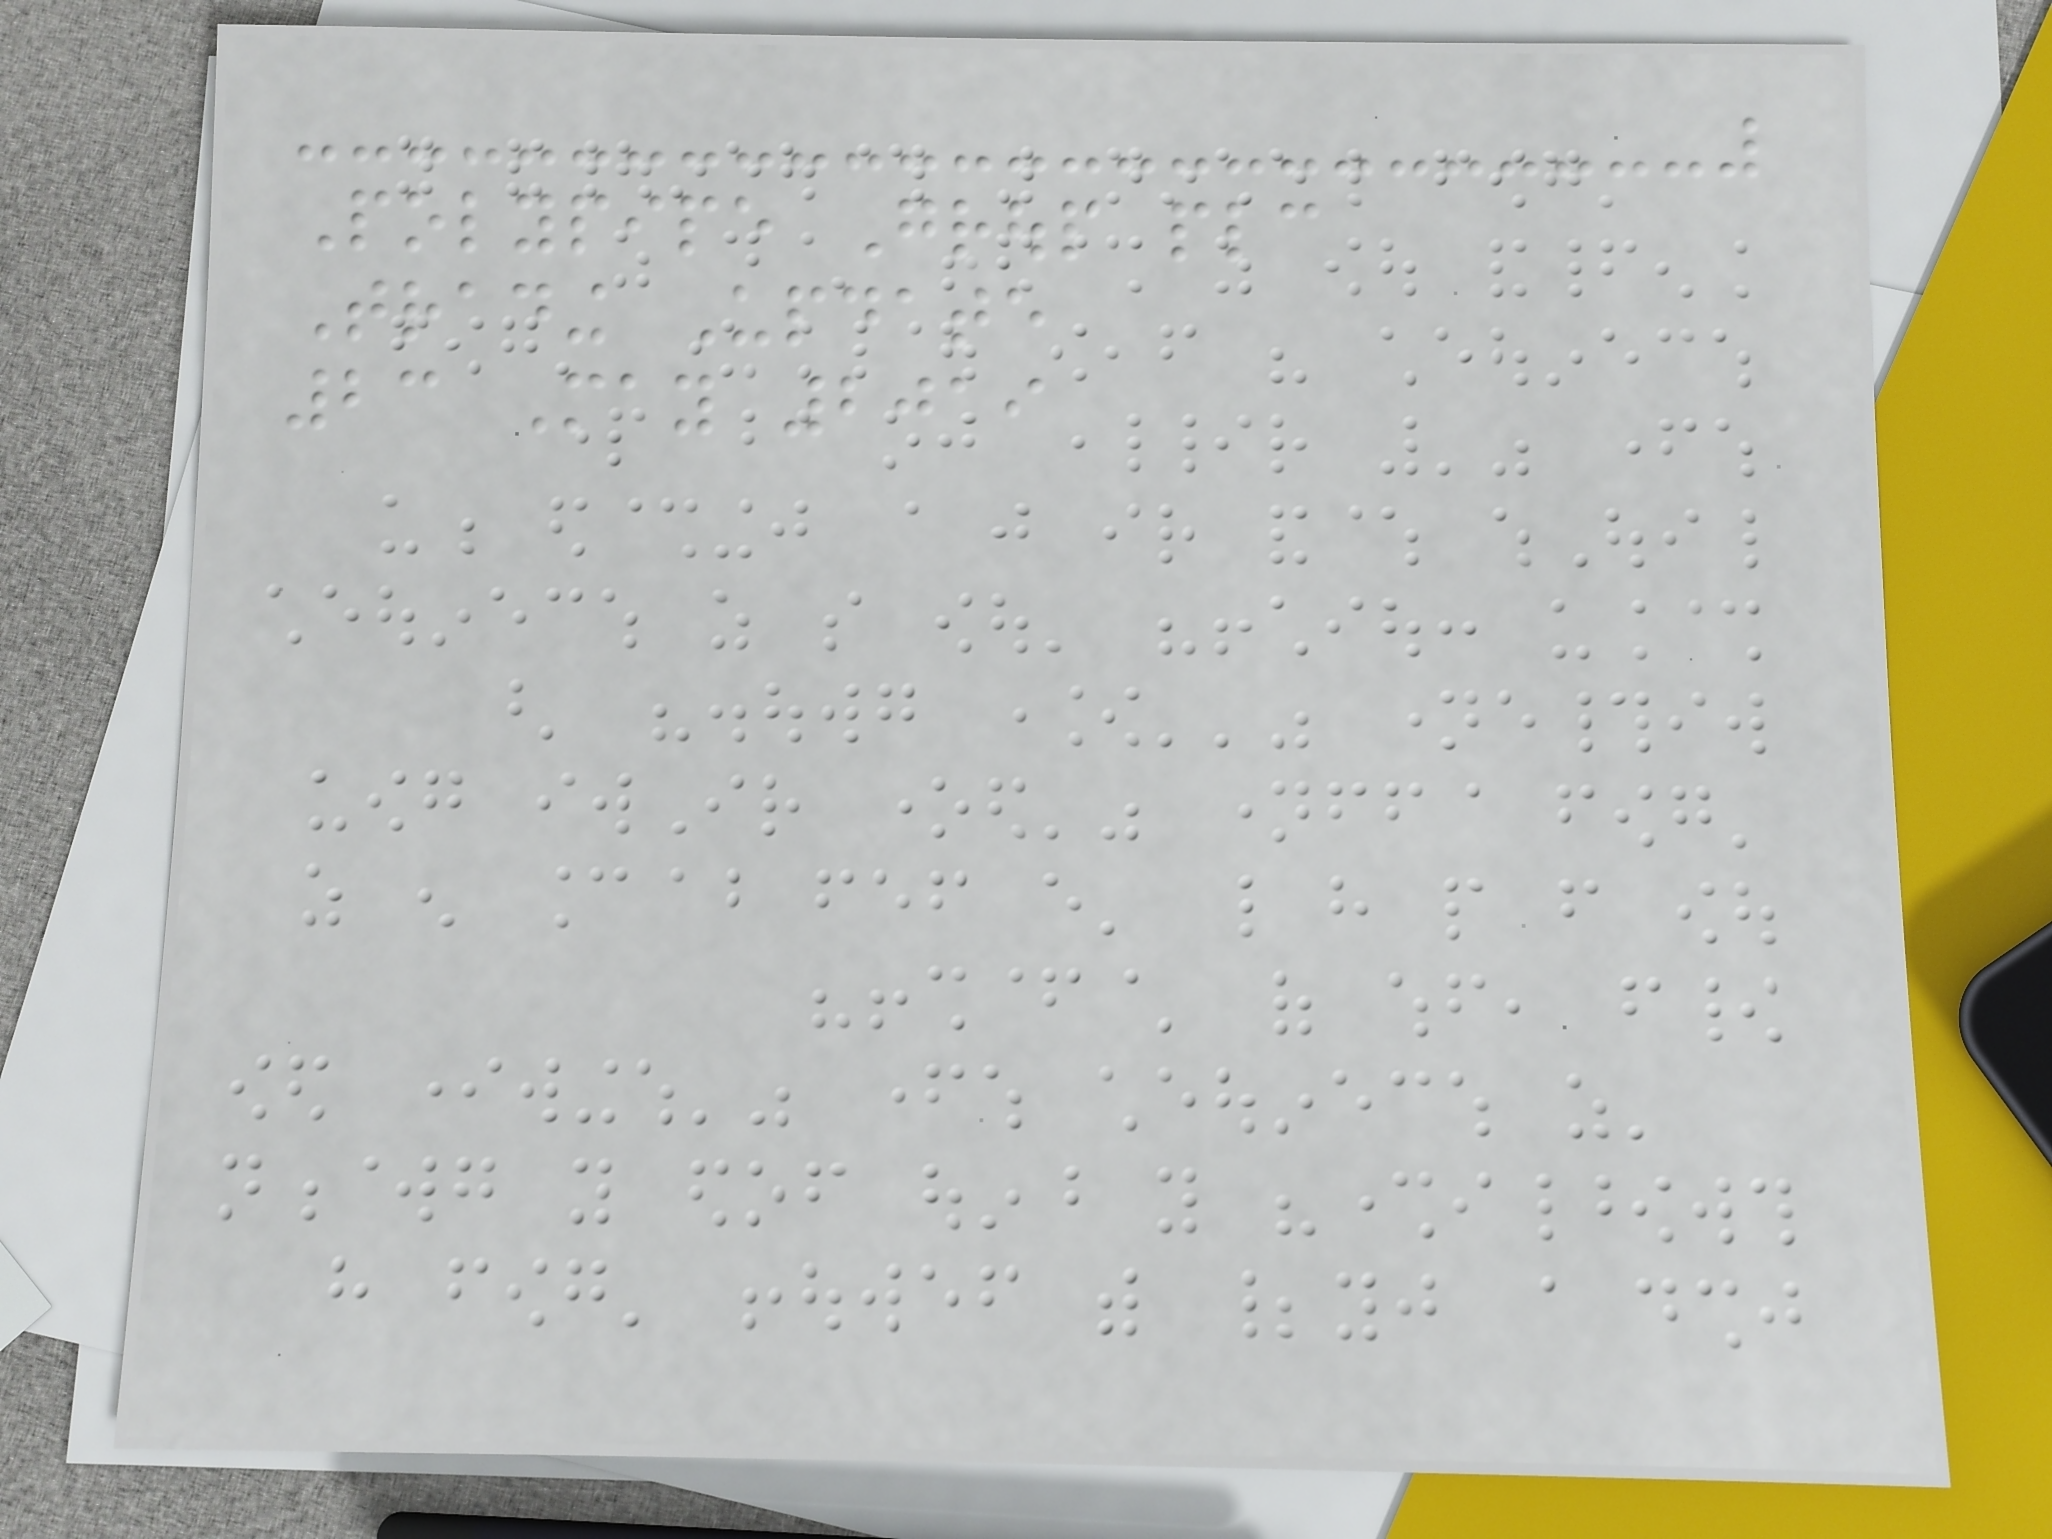Polypipe Group plc
Trading Update
23 May 2019
